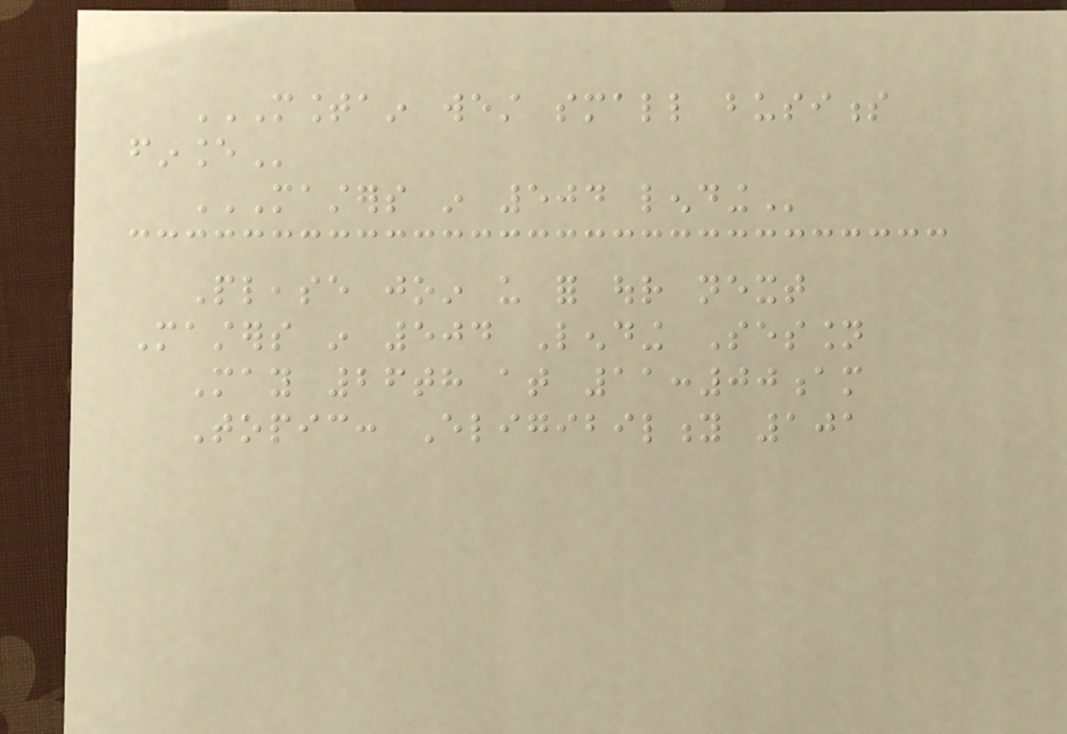MOUNTAIN WEST SMALL BUSINESS
FINANCE
MASTERS IN 504 LENDING
Please join us for our next
Masters in 504 Lending Session
May 26th at 11:00am
Topic: Eligibility 101
